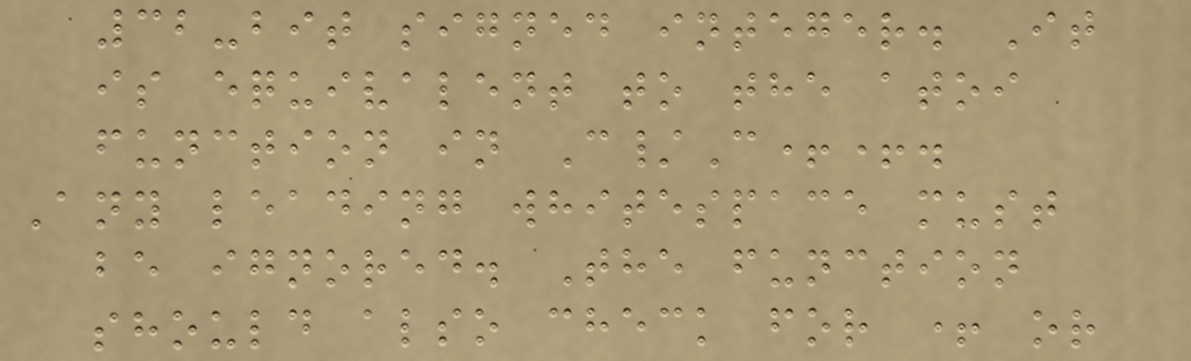32-bit signed integer. It
is equivalent to the atoi
function in C/C++.
Any leading whitespace must
be ignored. The function
should also check for + or
